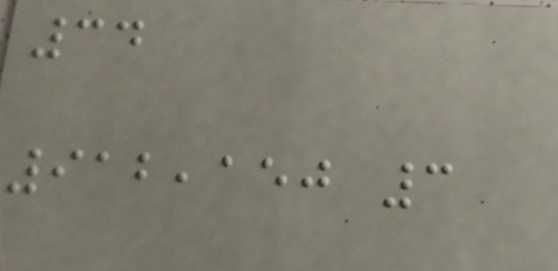34
912,150 3
